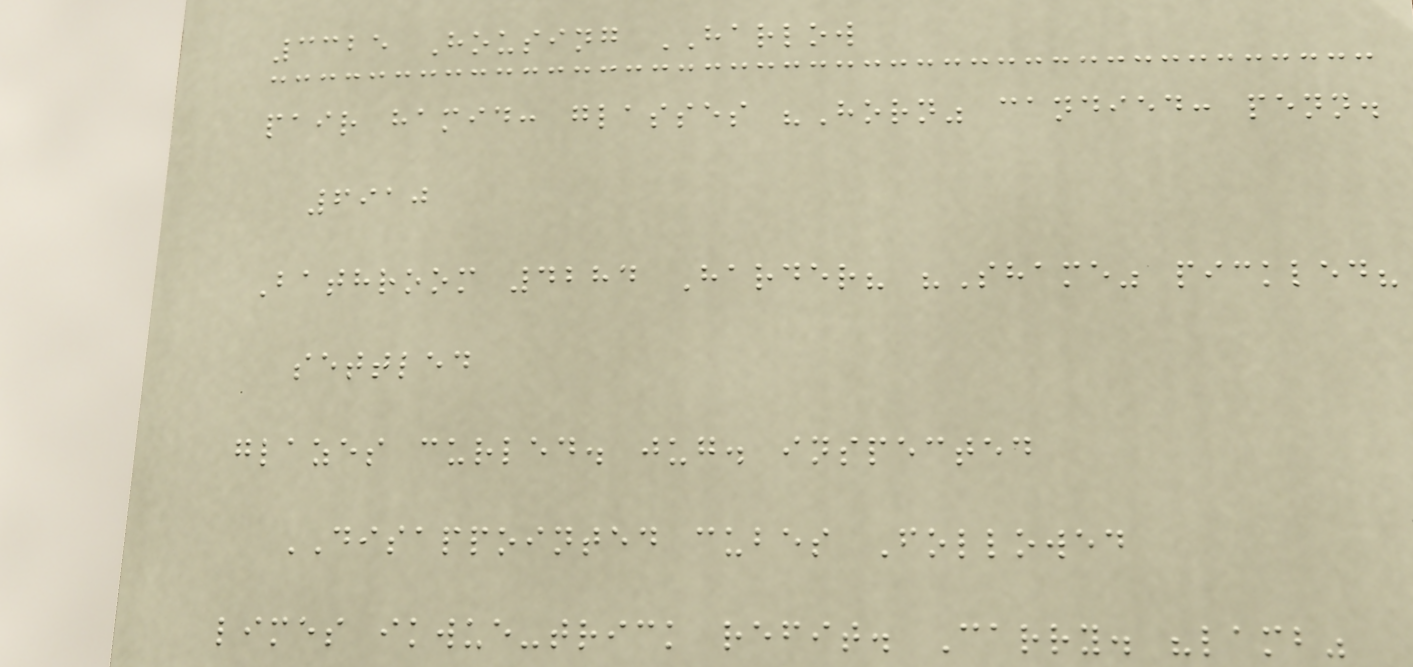3325 Housing HARLOW
pair hamid: glasses "Horn" candied: penn.
6910
Bathroom 4284 Harder? "Shame" pickled?
settled
glazes curled. jug. inspected
DISAPPOINTED cubes Followed
limes ikwue-trick refit. Carry. "lamb"
